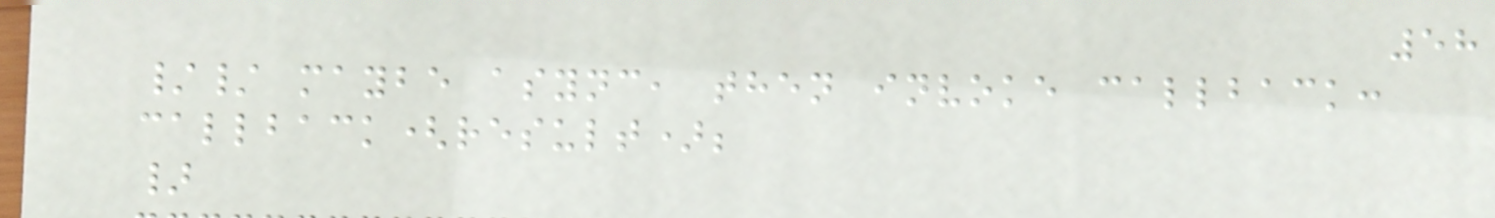58
// maybe async, then invoke callback:
callback(result);
}
